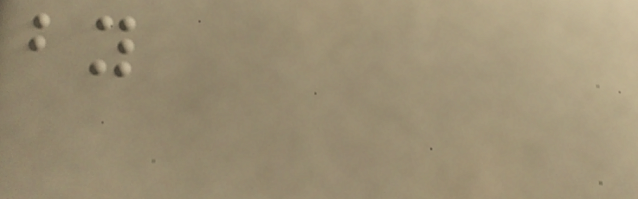by
